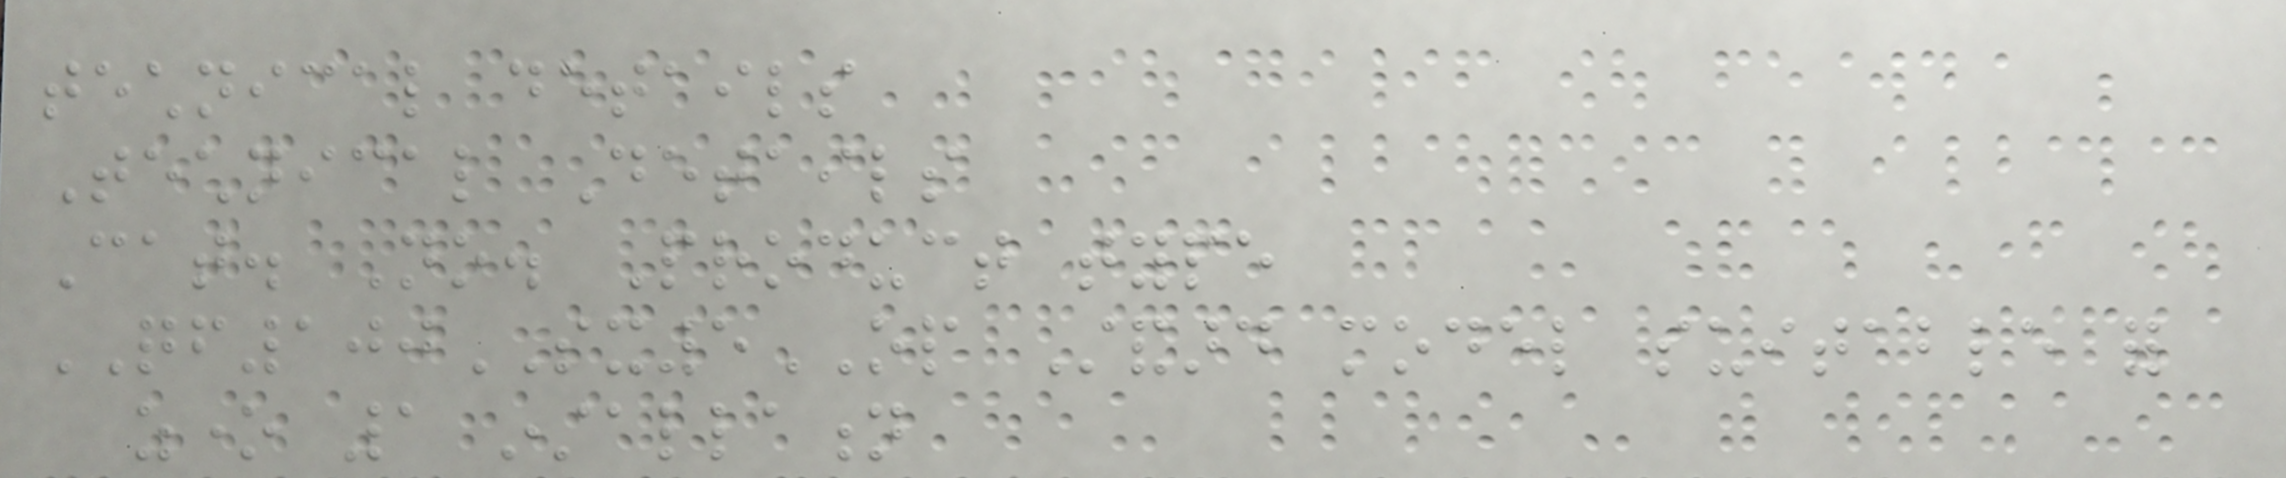technical details
Technical Details
Cat. No. Product type
QF100SX5OP Standard model suitable for
zone 1 installation
